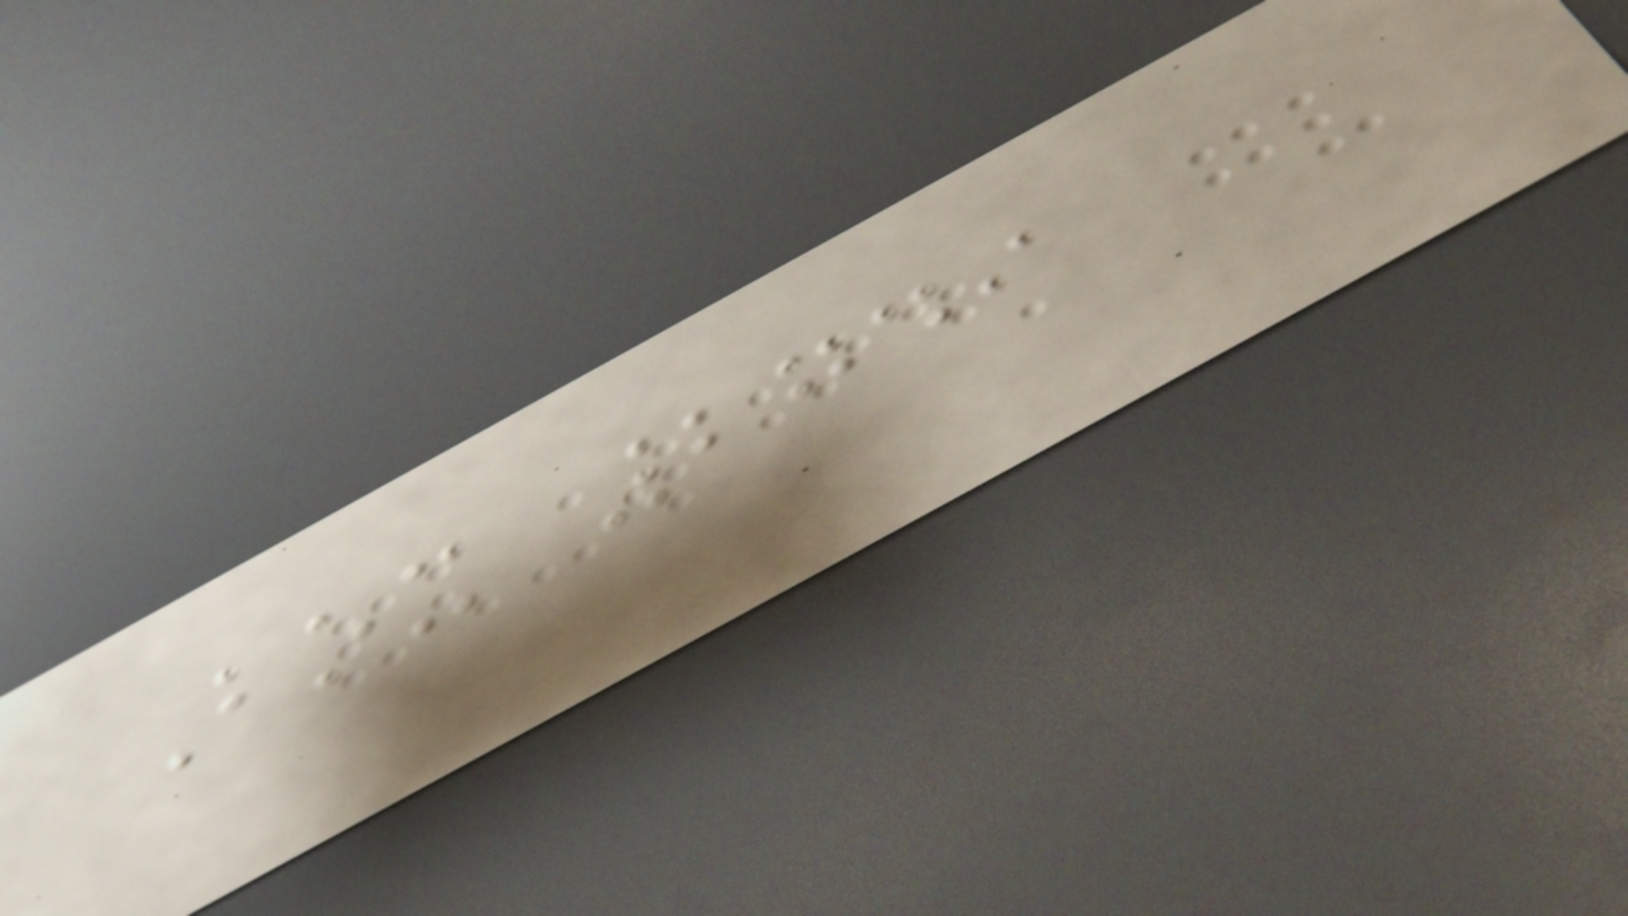Box 2749
